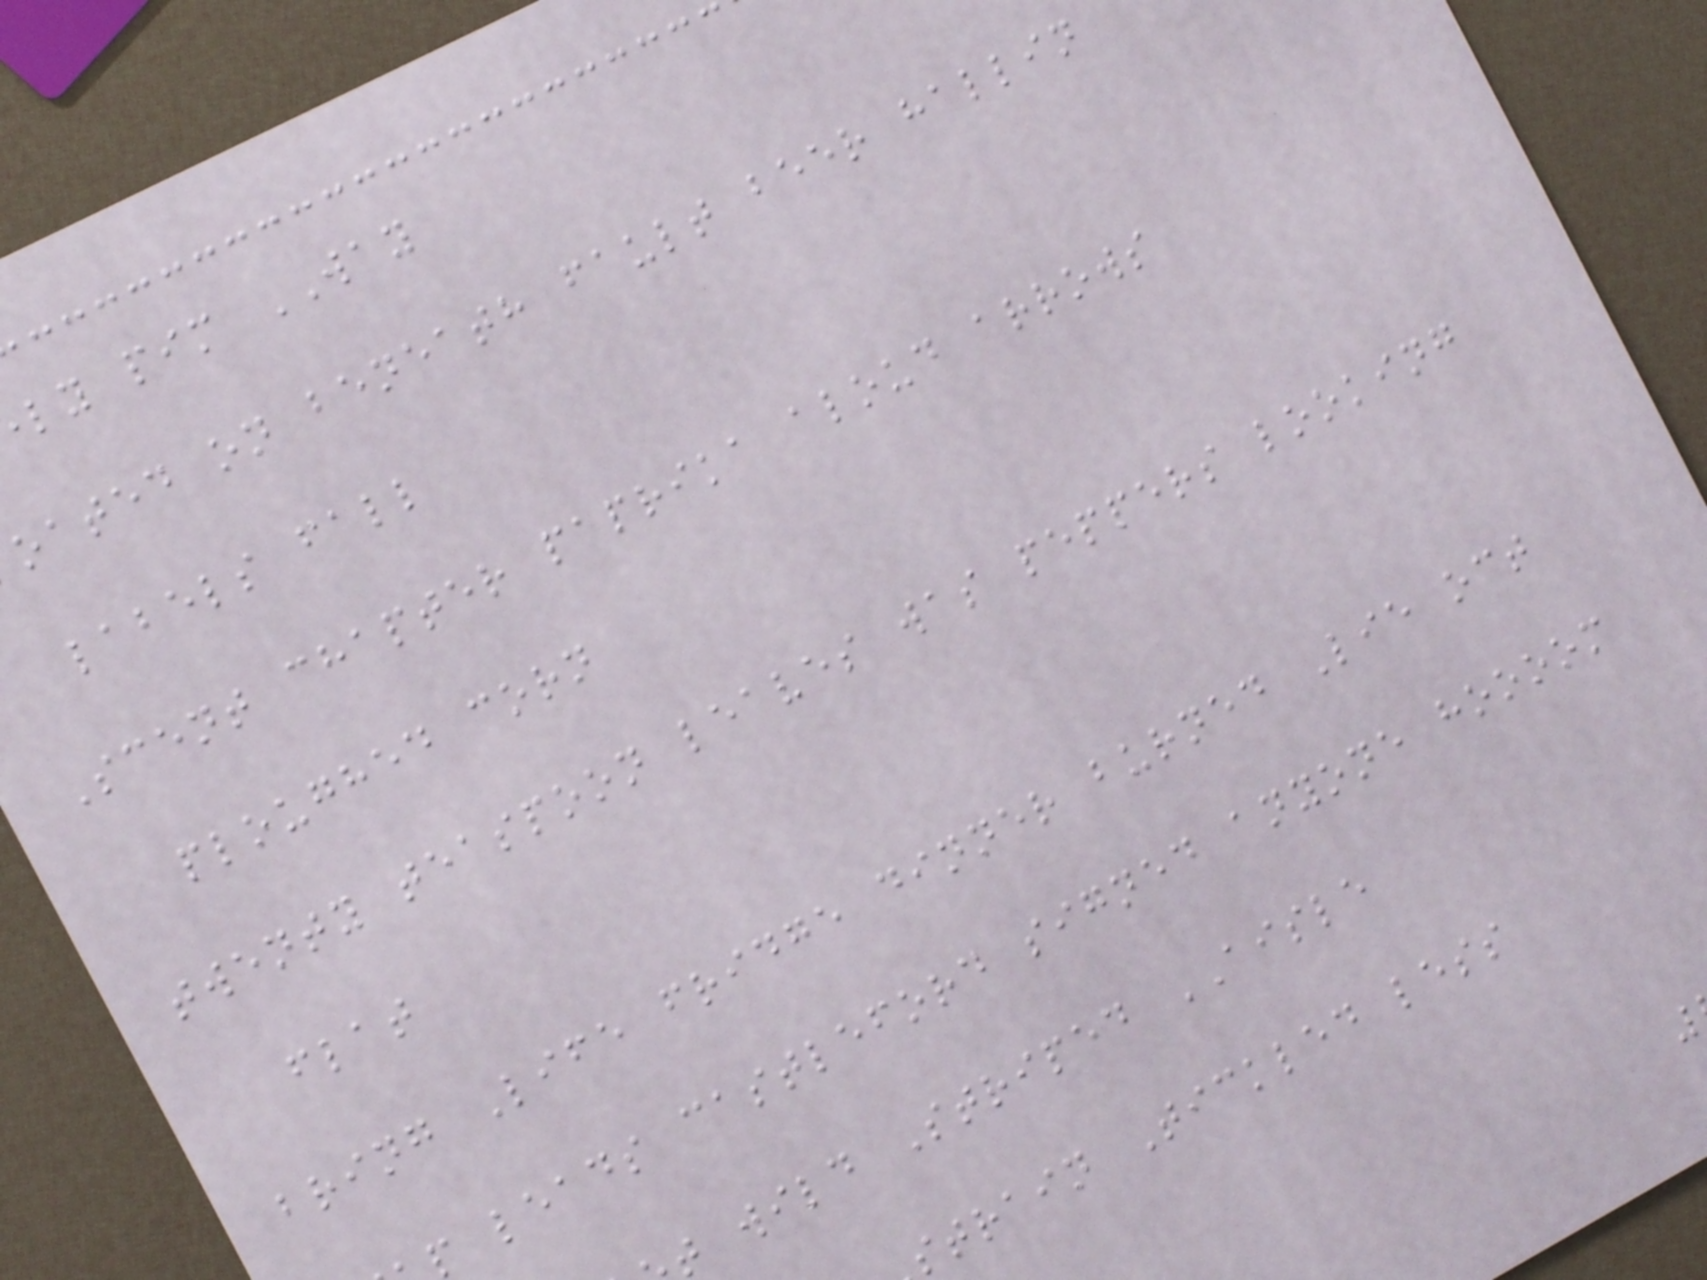ly pim WAY
oated on beneath fault beer hallin
labels fall
Scent chapter paprika aloud arrows
ploughed corn
twenty teaspoon leaves was peppers looking
flat
bring Life fridge dinner burned Lie oct
p leads castleford signed anyone hoooom
t wild Striped AISLE
strain Tickled less
